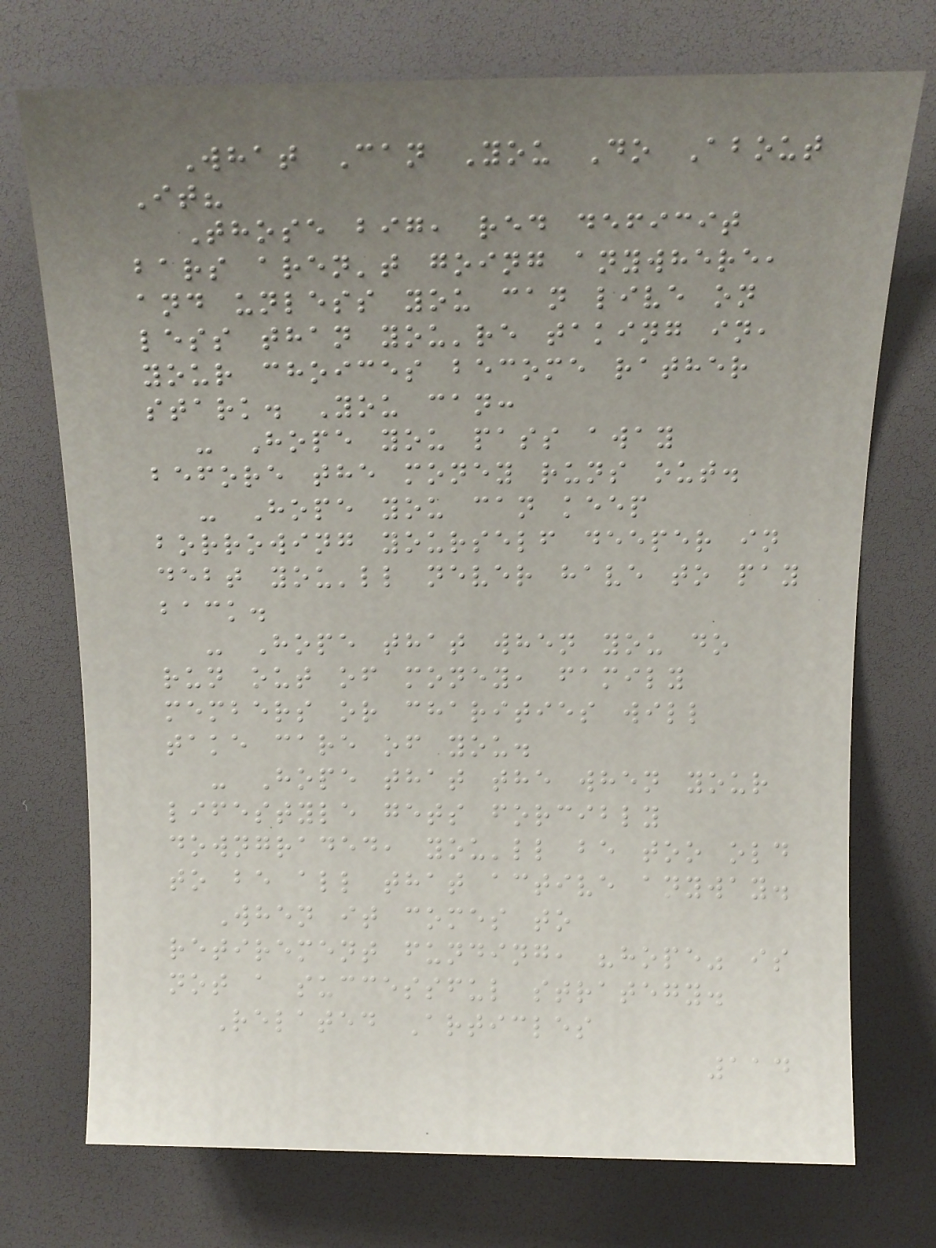What Can You Do About
It?
Those big, red deficit
bars aren't going anywhere,
and unless you can live on
less than you're taking in,
your choices become rather
stark. You can:
- Hope you pass away
before the money runs out.
- Hope you can keep
borrowing yourself deeper in
debt you'll never have to pay
back.
- Hope that when you do
run out of money, family
members or charities will
take care of you.
- Hope that the when your
lifestyle gets forcibly
downgraded, you'll be too old
to be all that active anyway.
When it comes to
retirement funding, "hope" is
not a successful strategy.
Related Articles
114
